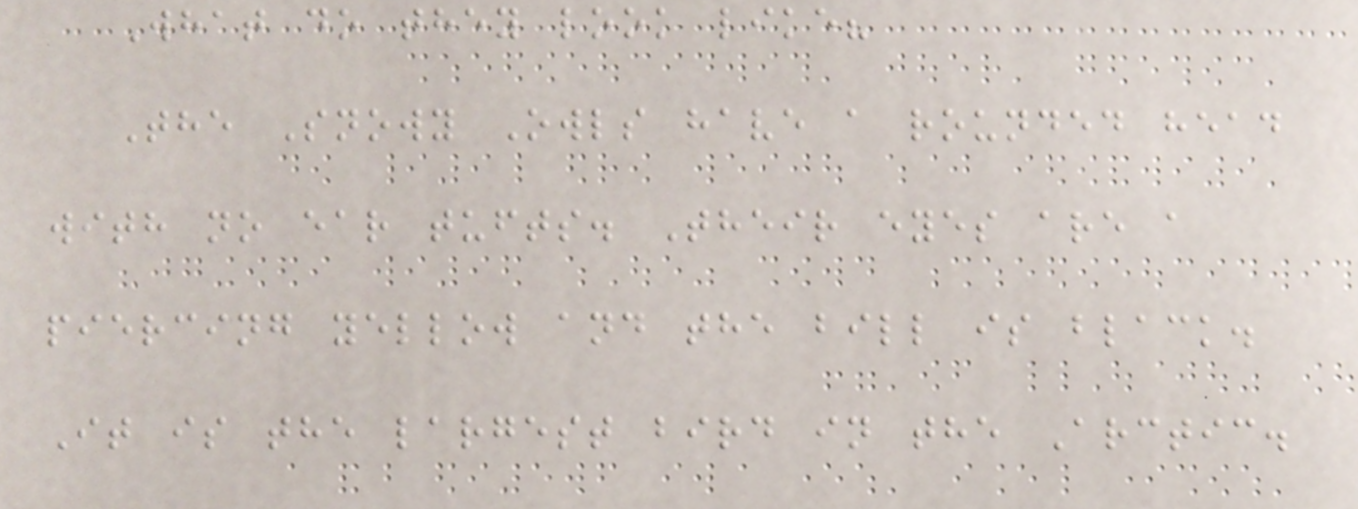What do they look like?
The Snowy Owls have a rounded head
with no ear tufts. Their eyes are a
piercing yellow and the bill is black.
It is the largest bird in the Arctic.
